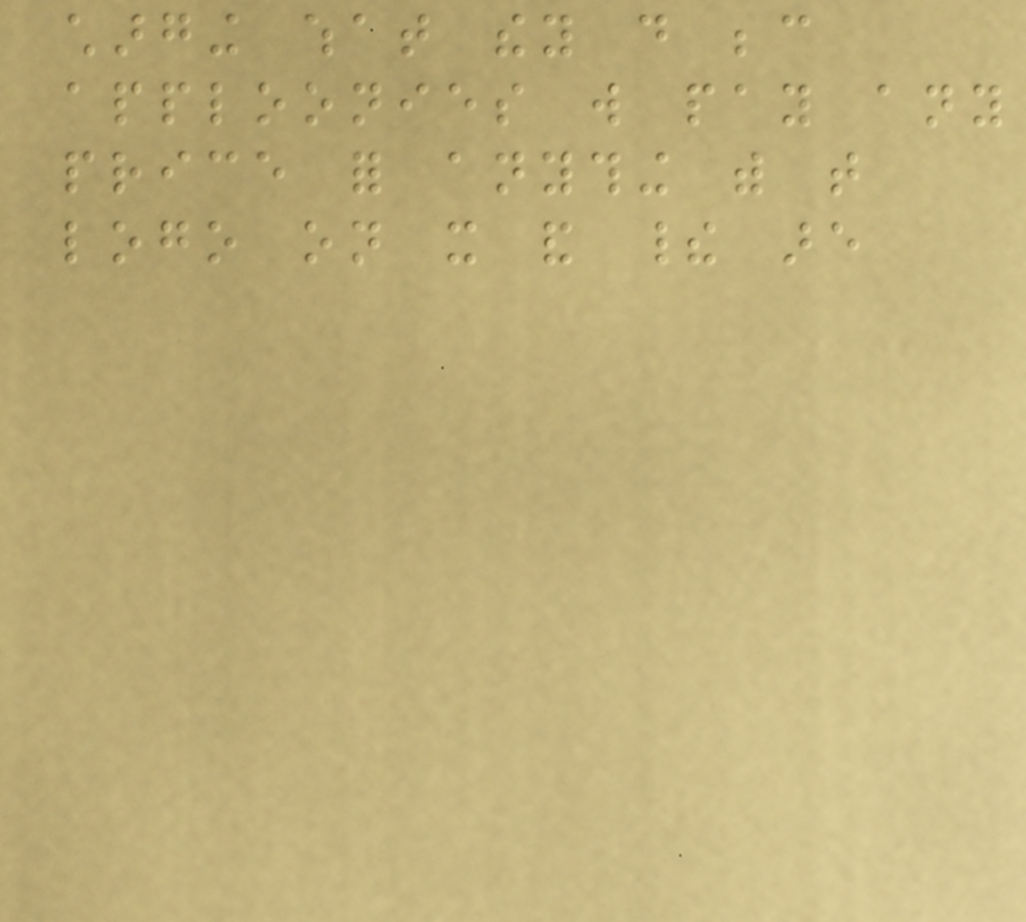charging what they do because
apploonies will pay any
price for anything with that
logo on it and their are
